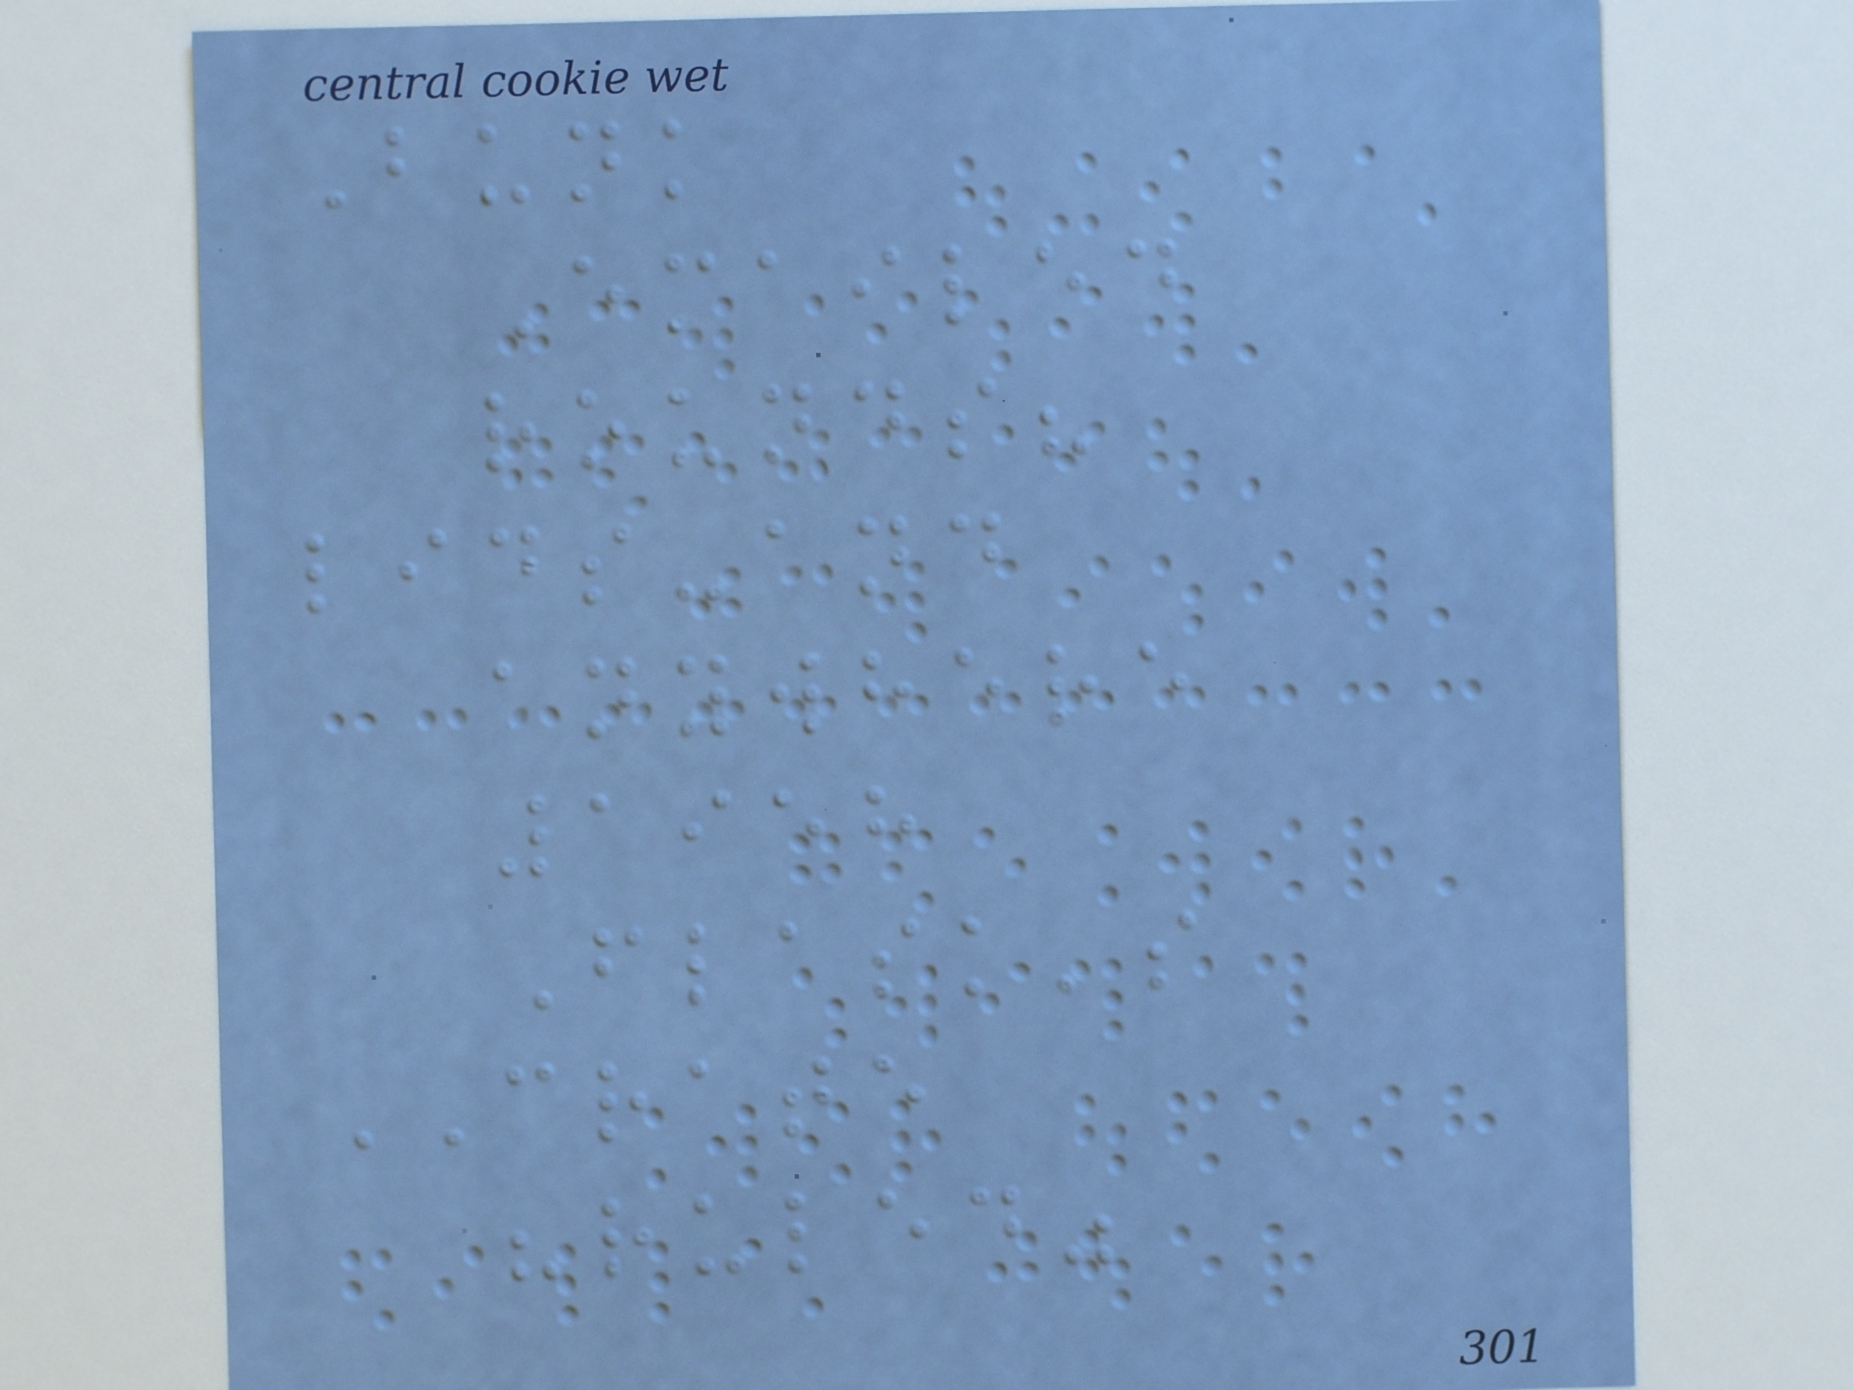Bunk
Emailed
rounds?
lids-and
anywhere
1958
Flask's
CRATE
"ruled"
